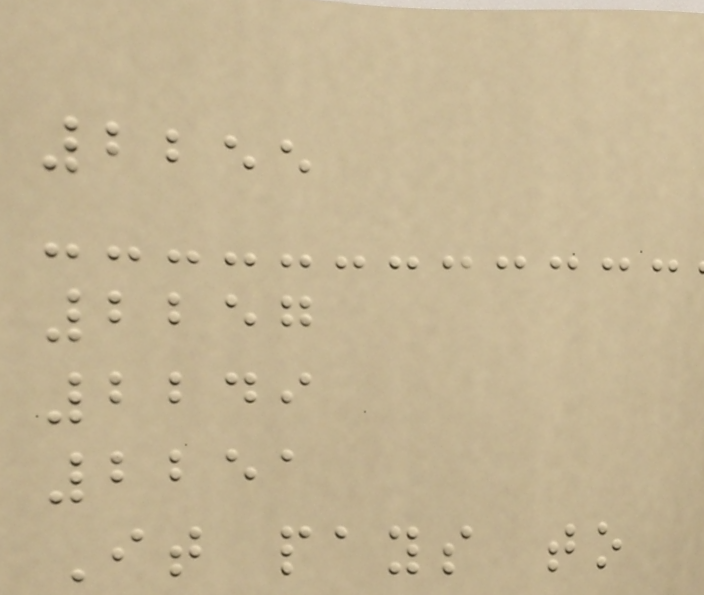2255
2257
2249
2251
It pays to
